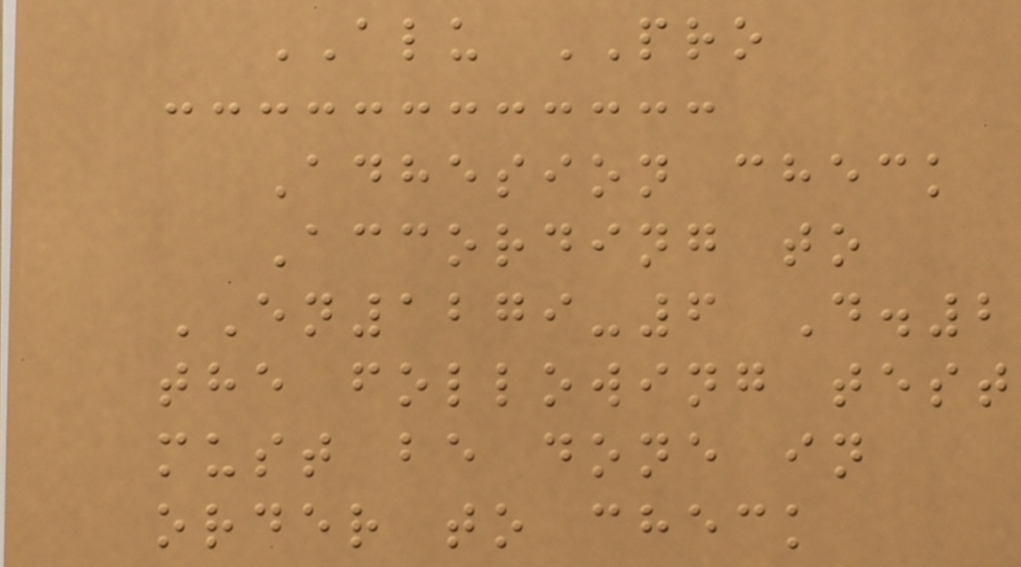ALU PRO
Adhesion check
According to
EN1279-6 D.2
the following test
must be done in
order to check
